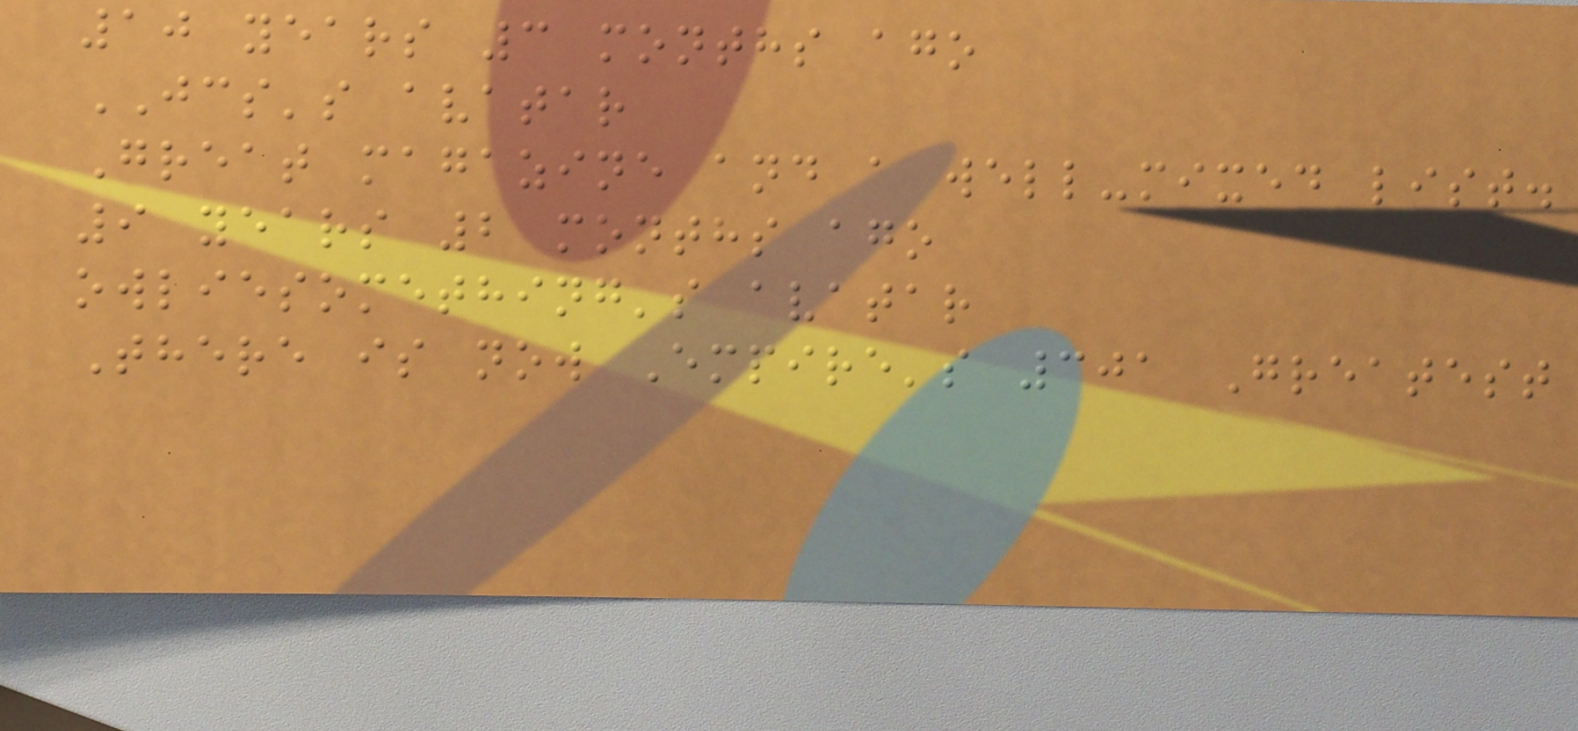10 years 3 months ago
JCS's avatar
Great magazine and a well-mixed list.
9 years 2 months ago
owliesomething's avatar
There is now Empire's 301 Greatest
